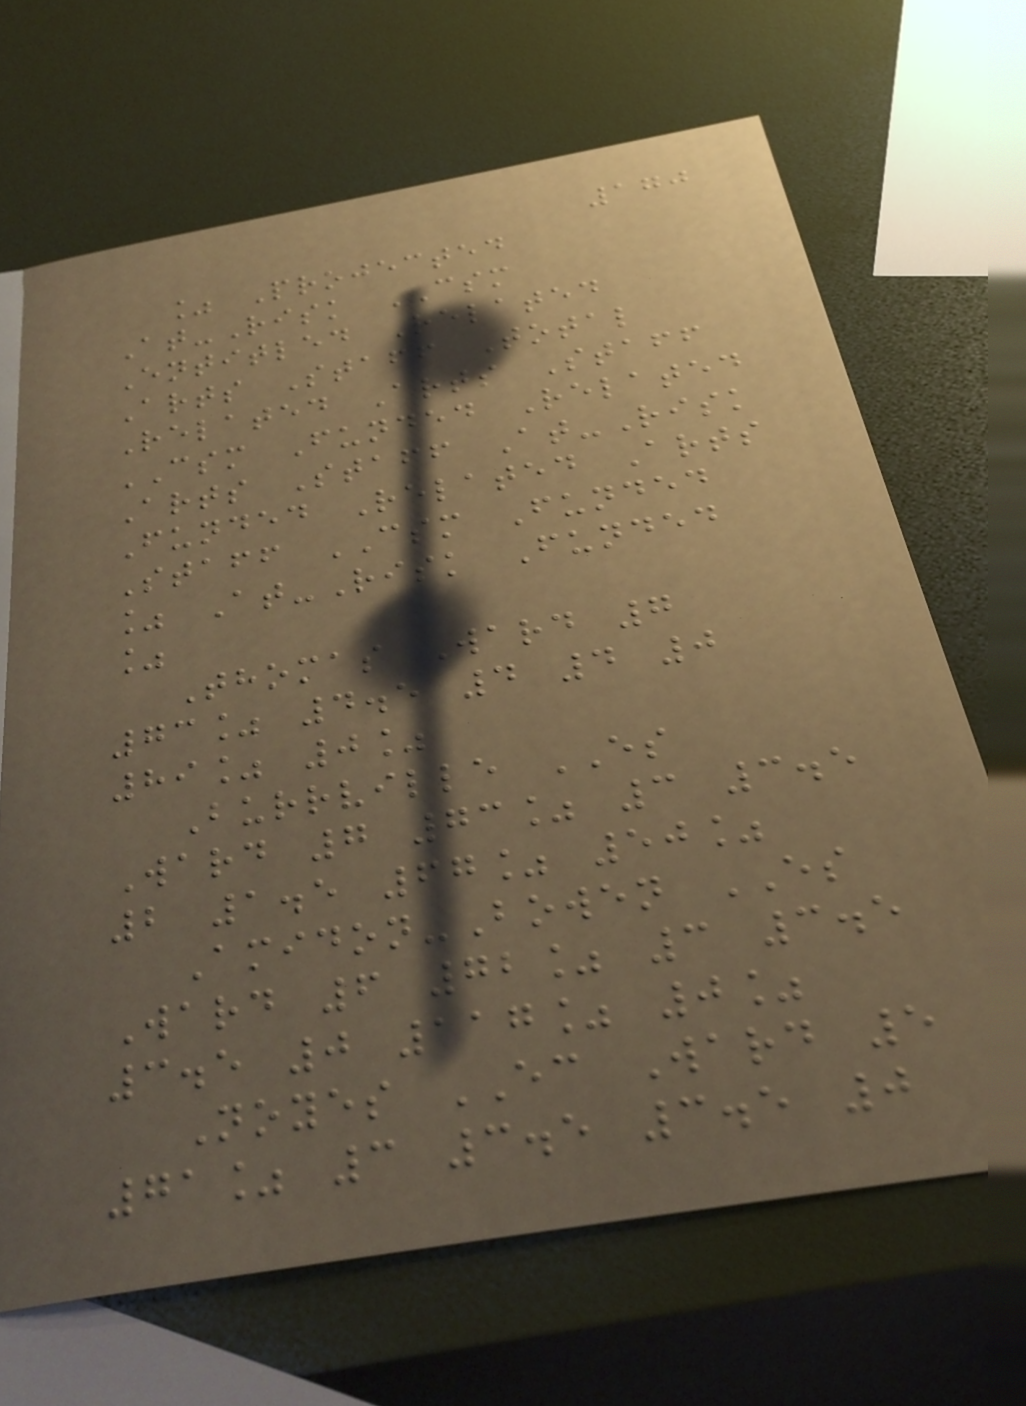170
% Projected
At-Risk CSM
Entitled Related
Arts Staff Total
Related Arts Staff
CSM Funded Related
Arts Staff At-Risk
Funded Related Arts
Staff CSM Funded
% At-Risk Funded
%
Thomas Ward 7
73% 4.5 4 4 0
89% 0%
Burrville ES
Ward 7 73% 3 3.5
2 1.5 67% 50%
Amidon-Bowen ES
Ward 6 72% 3 3.5
3.5 0 117% 0%
Noyes EC Ward 5
71% 3 3.5 3.5 0
